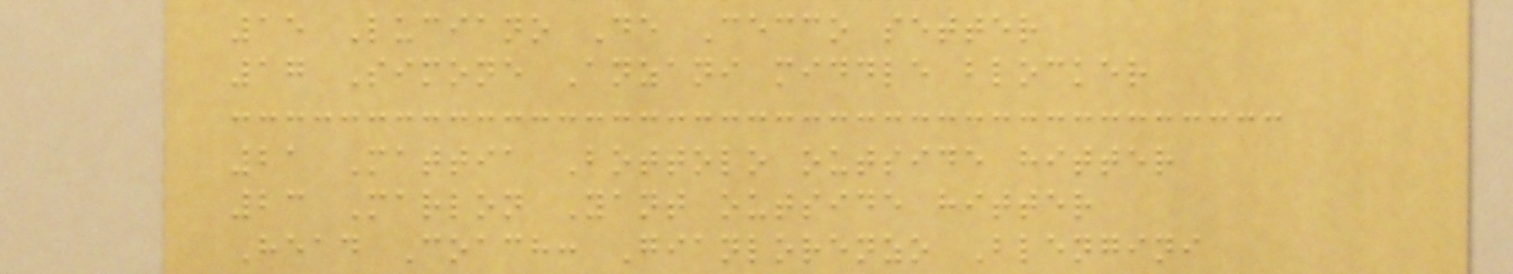15 Luciano De Cecco setter
17 Simone Anzani middle blocker
21 Mattia Bottolo outside hitter
23 Marlon Yant outside hitter
Head Coach: Gianlorenzo Blengini
